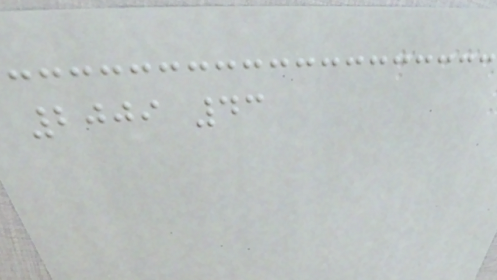2009 43
